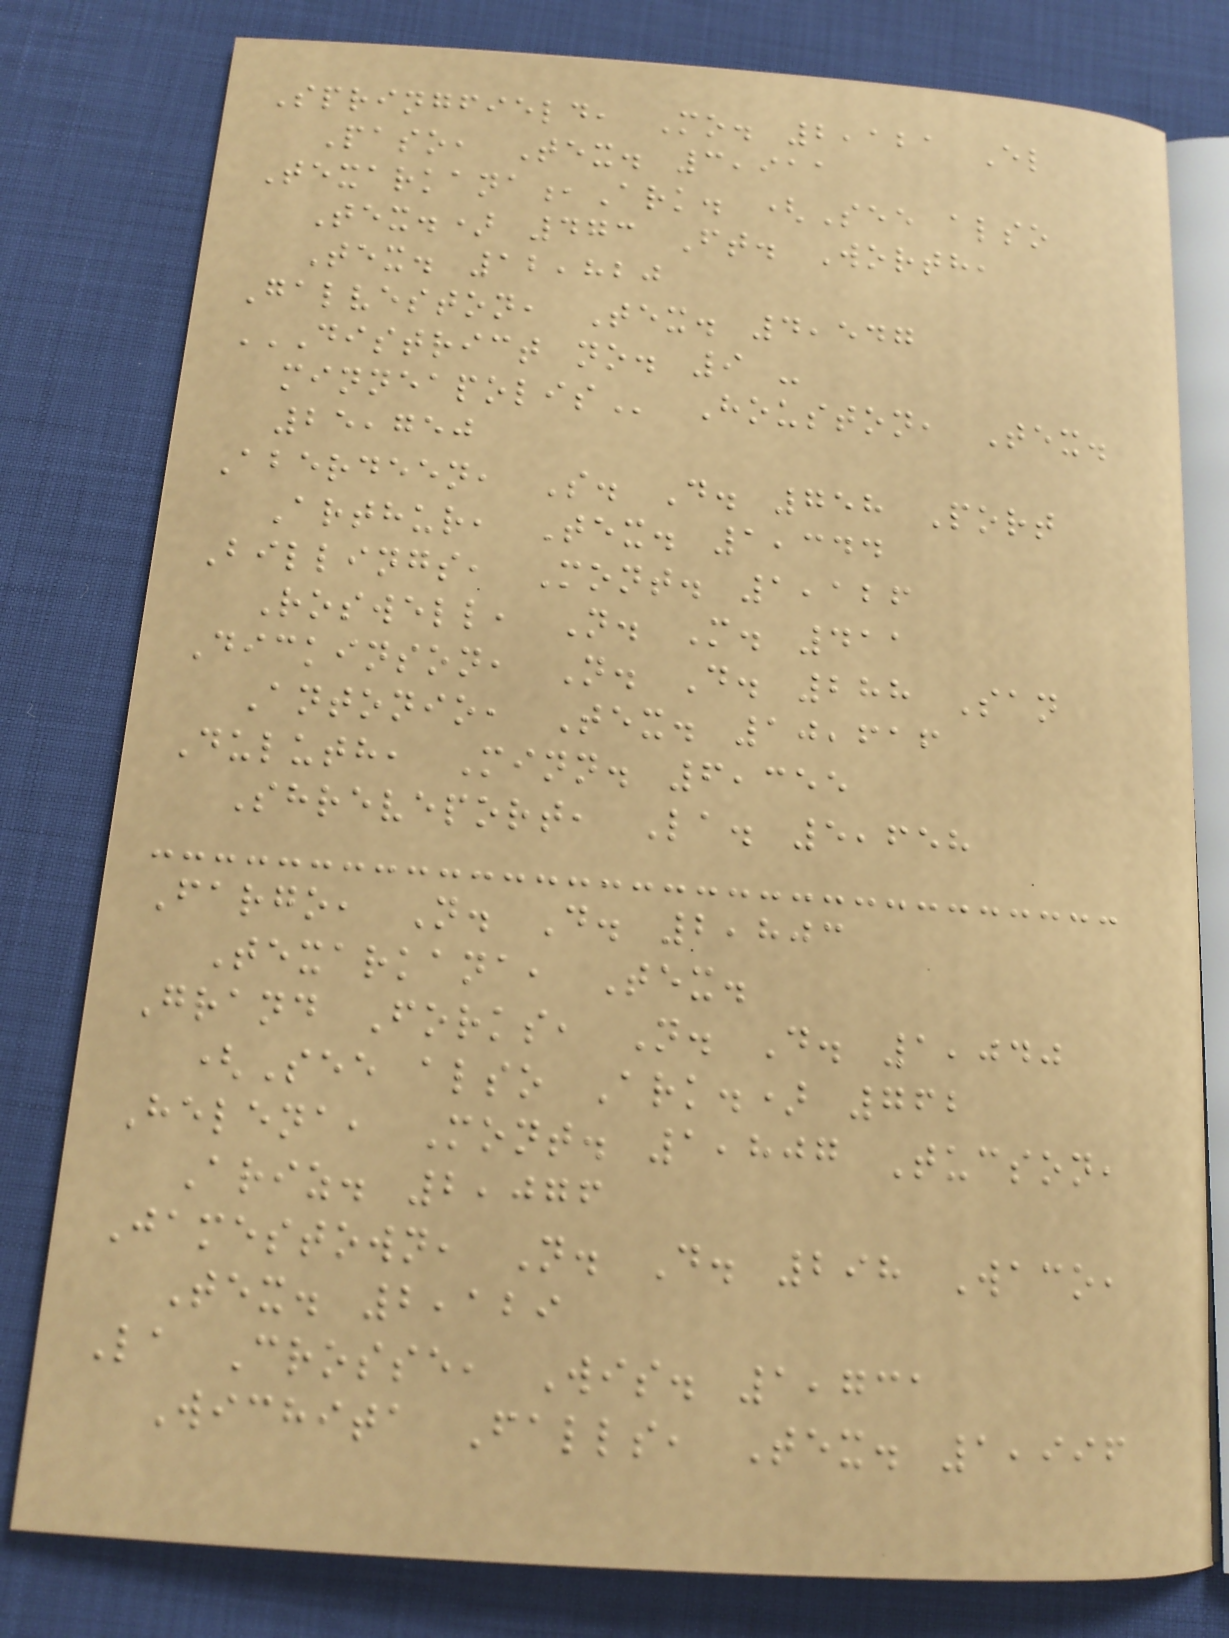Springfield, Mo. 2,121 El
Paso, Tex. 3,911
Texarkana,Ark. (See also
Tex.) 473 Ft. Worth,
Tex. 12,820
Galveston, Tex. 4,547
DISTRICT NO. 9 -
MINNEAPOLIS Houston, Tex.
25,750
Aberdeen, S. D. 758 Port
Arthur, Tex. 1,344
Billings, Mont. 1,126
Roswell, N. M. 411
Dickinson, N. D. 288 San
Antonio, Tex. 10,616
Duluth, Minn. 6,355
Shreveport, La. 5,658
Fargo, N. D. 2,803
Texarkana, Tex.
Grand Forks, N. D. 1,040
(See also Ark.) 762
Helena, Mont. 1,807 Tucson,
Ariz. 2,076
Jamestown, N. D. 298 Waco,
Tex. 2,129
La Crosse, Wis. 1,731
Wichita Falls, Tex. 1,996
